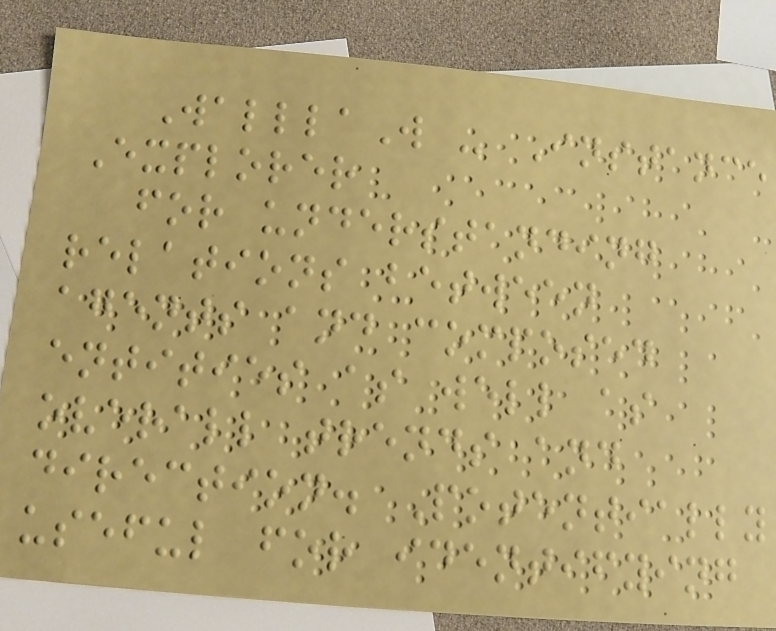WalllaW - Instance
Explorer
for understanding
relations between
agents and composed
entities as well as
overall trends and
direction. Potentially
useful for identifying
